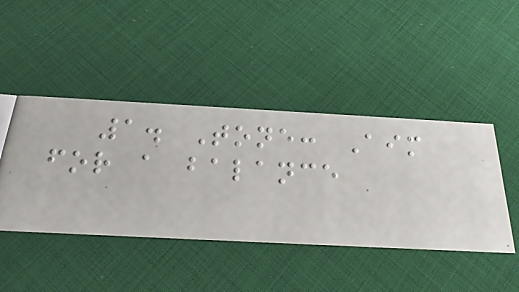1. Tone: Aim
for a balance
